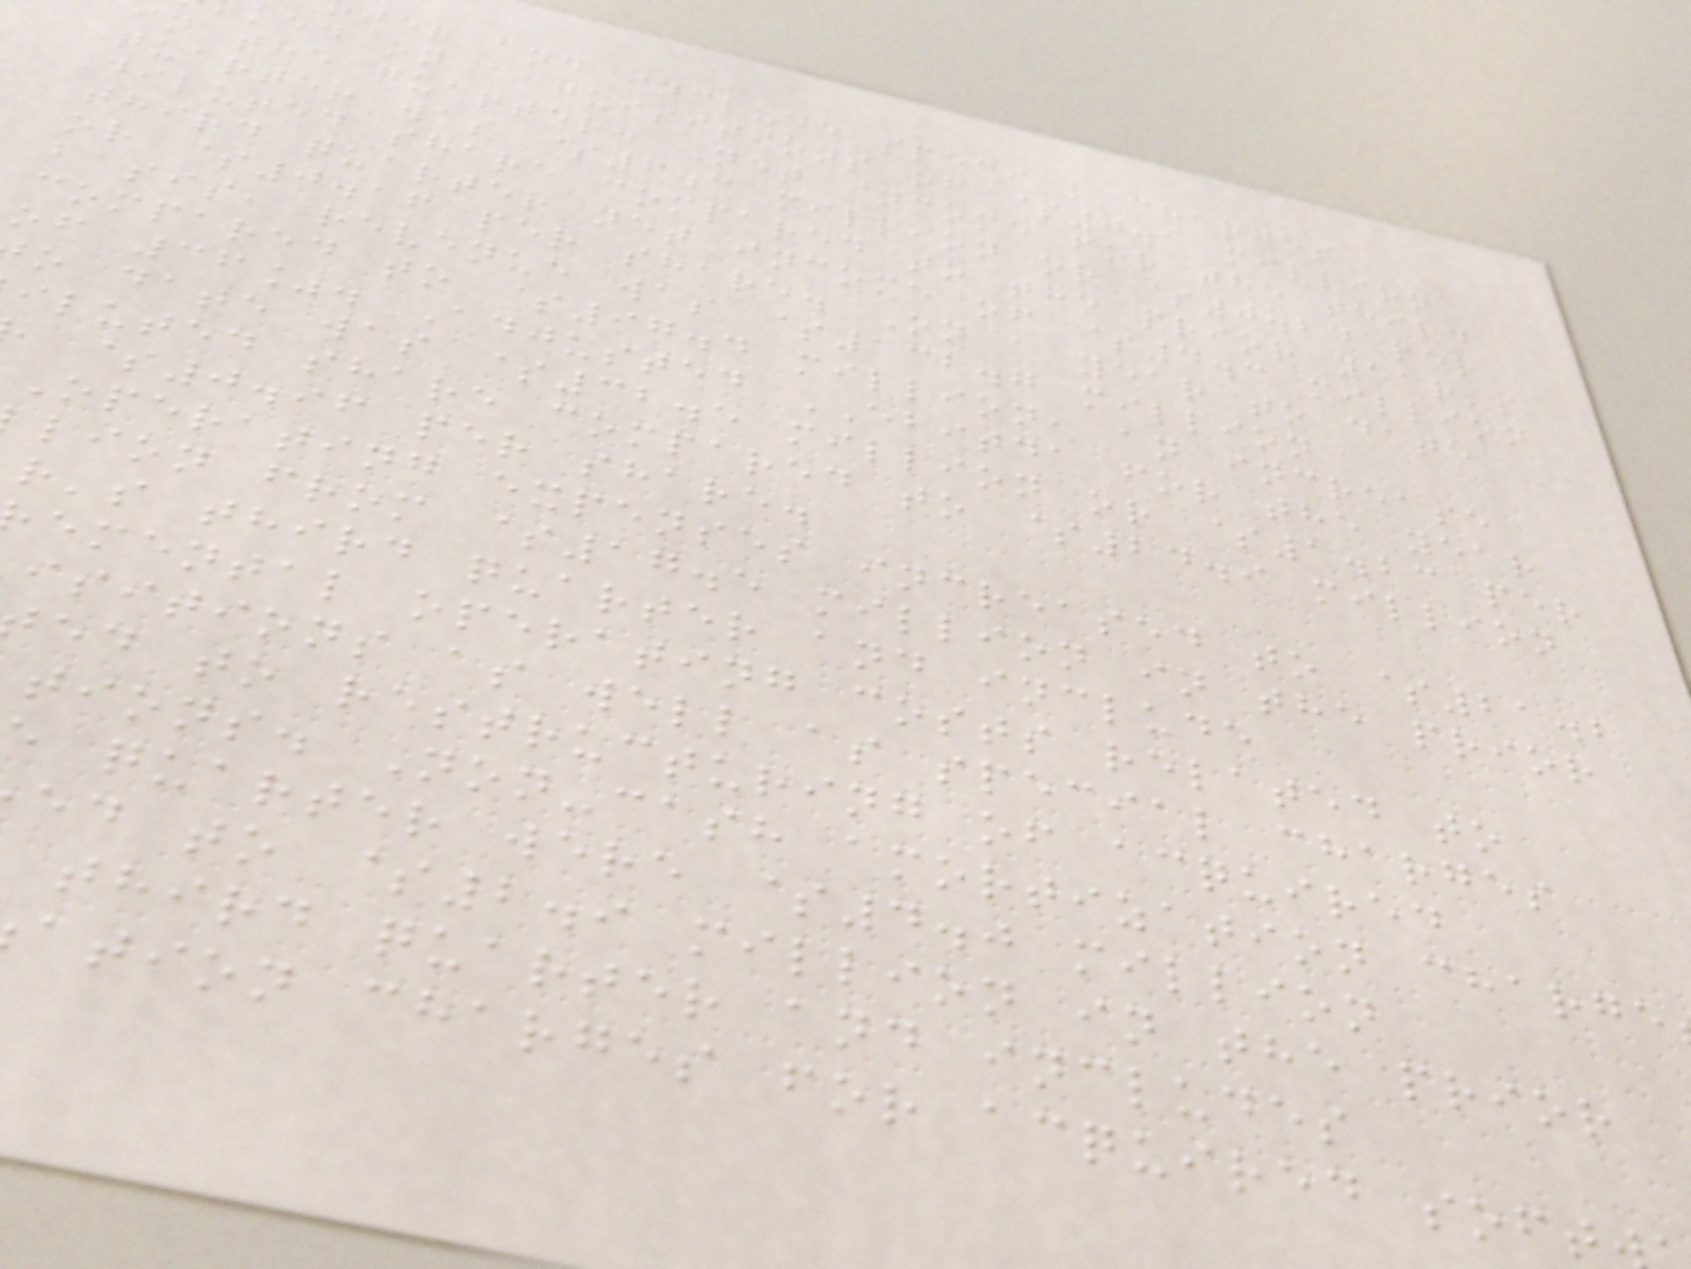ter and include special charges
ked on acquisitions of $0.1 million
in the quarter. Net income for the third
quarter was $6.3 million or $0.24 per
diluted share compared to the prior year's
third quarter net income of $4.3 million
or $0.16 per share. On a year to date
basis, revenue was $132.7 million
compared to $97.4 million, an increase
of 36%. Adjusted EBITDA for the year
o date was $32.5 million or $1.23 per
iluted share compared to $24.9 million
$0.96 per share.
Operating expenses increased to $21.2
lion from $17.5 million in the prior
r's third quarter and include
emental operating costs related to
isitions as well as special charges
ed to restructuring of acquired
tions. Non-cash amortization charge
quarter were $4.0 million
ed to $2.9 million in the prior
third quarter and includes
ation charges for acquired soft
